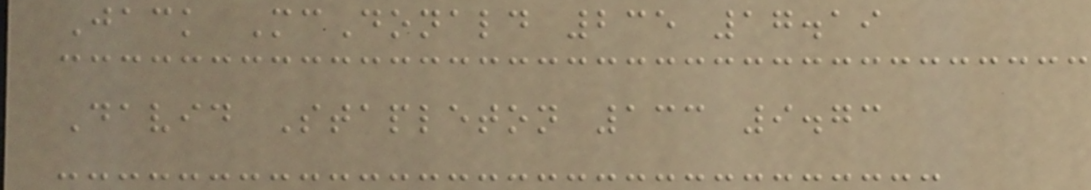Jack McDonald 235 17.19
David Stapleton 133 9.73
